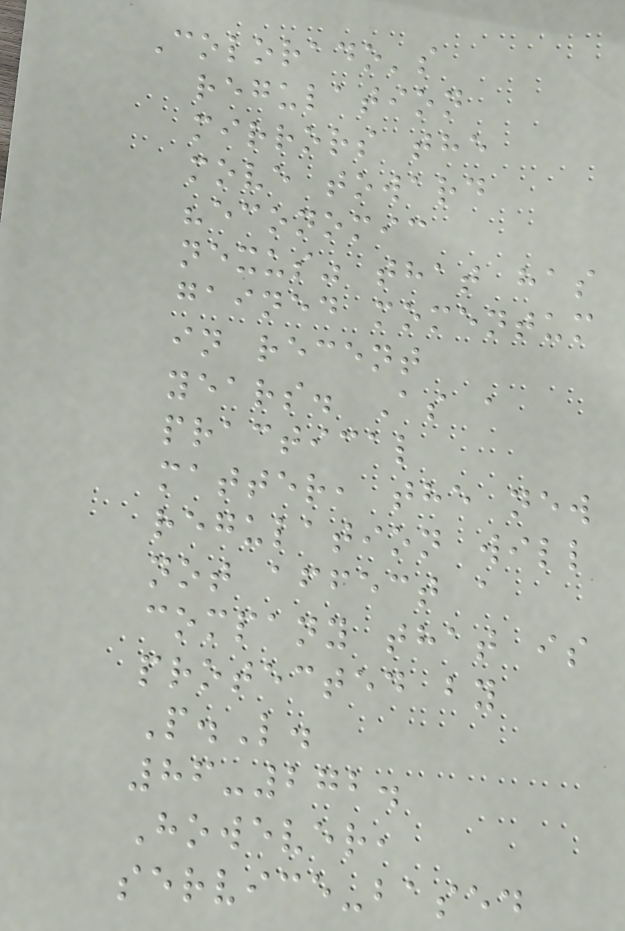Colorado's
regulation
mirrors the
move toward
"economic
nexus" that has
gained momentum
in recent
years. As a
practical
matter, the new
regulation will
not affect a
company that is
protected by
P.L.
86-272.
However,
service-based
